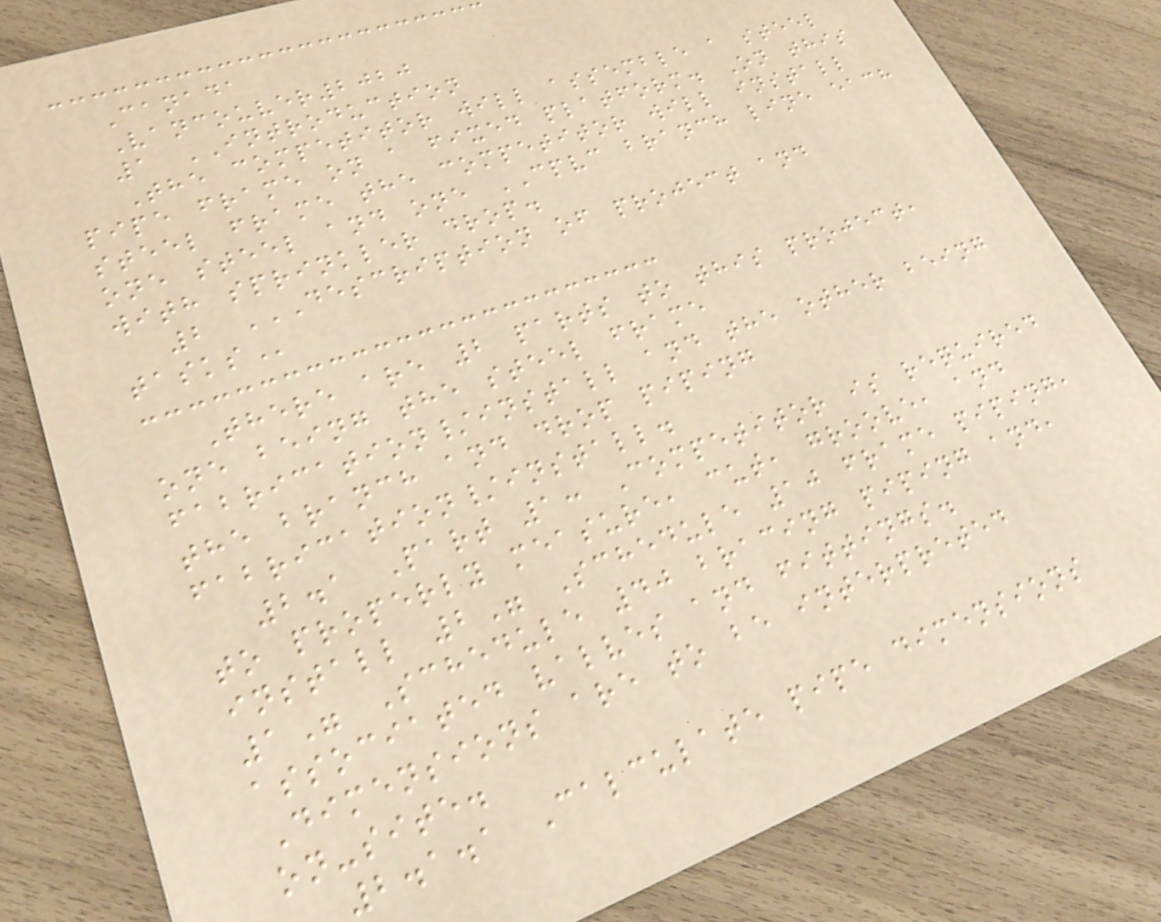Canada
Vancouver2020
1 INTRODUCTION
The competitor will assemble a steel
pipe frame on a fixed platform. On this
steel frame the competitor will install
one steel and one CPVC branch line each
with sprinkler drop.
2 DESCRIPTION OF PROJECT AND
TASKS
There are 2 parts to this project,
one being the steel frame
fabrication/install and the other being
the branch and drop piping
fabrication/install.
2.1 Part 1: Competitor is required
to properly measure, cut, groove, and
install 2" Schedule 10 frame piping,
1" Schedule 40 bracing piping and,
associated valves and fittings.
Dimensions are to be interpreted
on-site.
2.1.1 Calculate pipe dimensions
